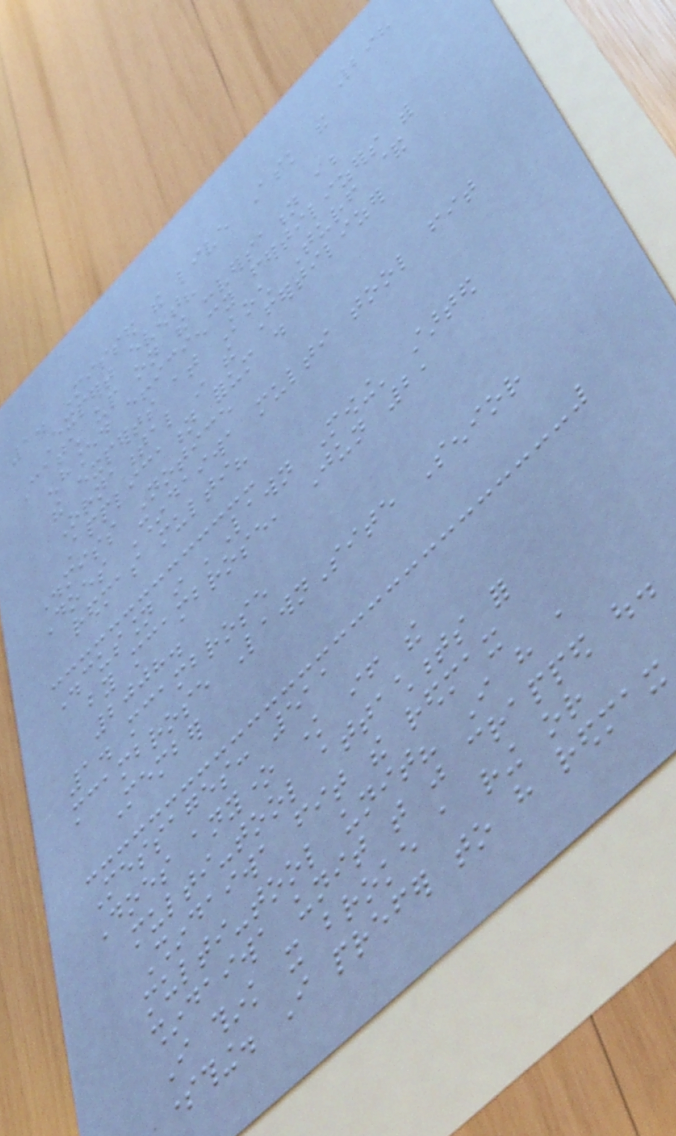298
1. Missed the live Ask the
Expert event?
Catch up on the conversation about
enhanced efficiency fertilizers with
the experts at Koch Turf &
Ornamental in the Fertilizer
Application forum .
Dismiss Notice
Does Shindaiwa multi tool fit
redmas multi?
Discussion in 'Lawn Mowing' started
by mcambrose, Jun 2,
2008.
1. mcambrose
mcambrose LawnSite Senior
Member
Messages: 511
Does anyone know if the
multi-tool attachments for
Shindaiwa fit the redmax
multi-tool unit? I have a
shindaiwa unit that just crapped out.
I think it broke a ring or
something. I prefer to have redmax
